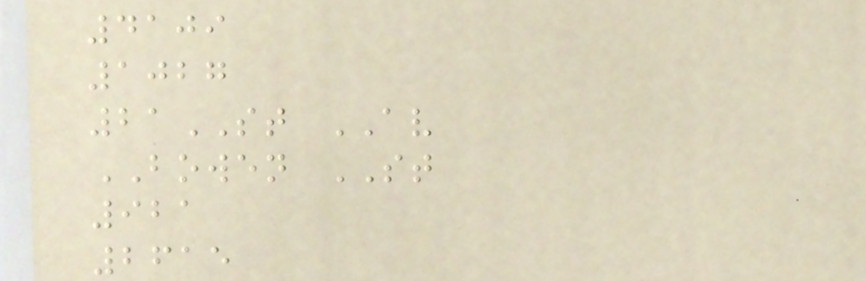4109
1027
21ST AV
BOWEN ST
921
2615
